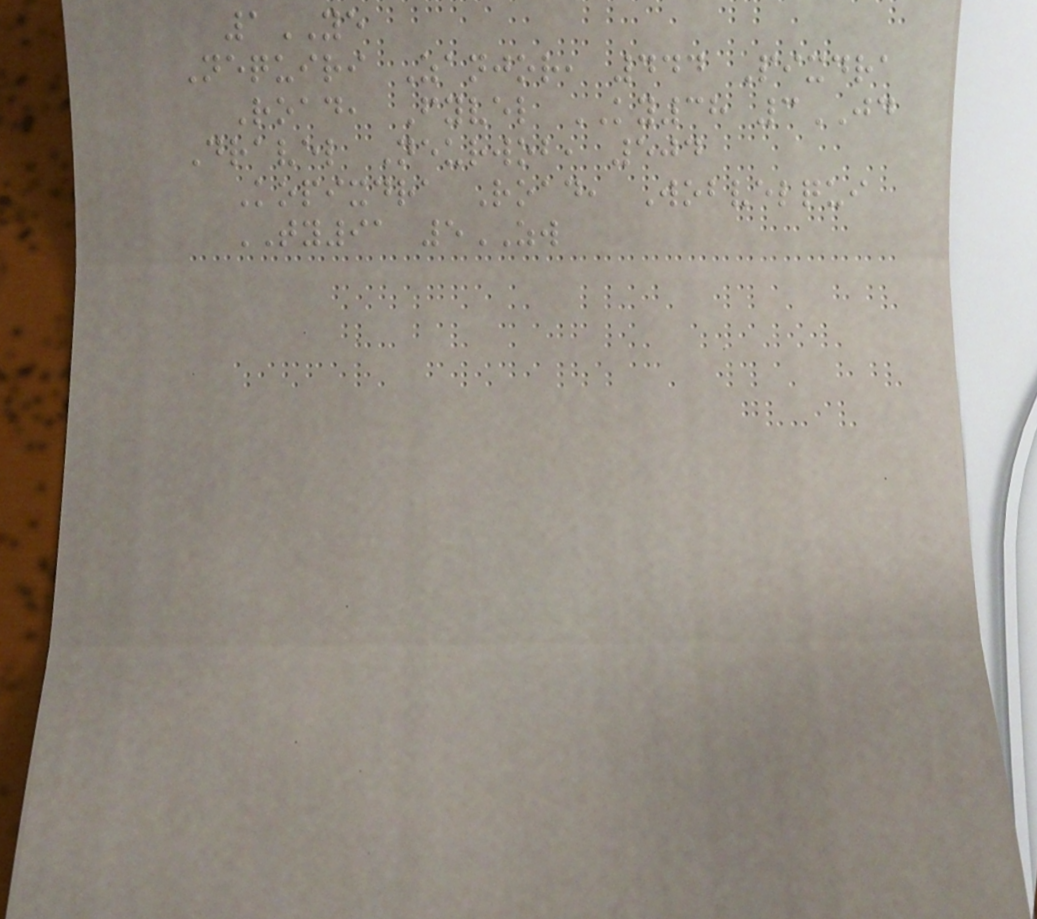1YE
Nequiri Zanjor, 444 Pixdra
Road, Fyvel KY38 3JD
Dravel Neurwob, 504
Kopixdra Road, Wobvelqui
TY91 5ZW
